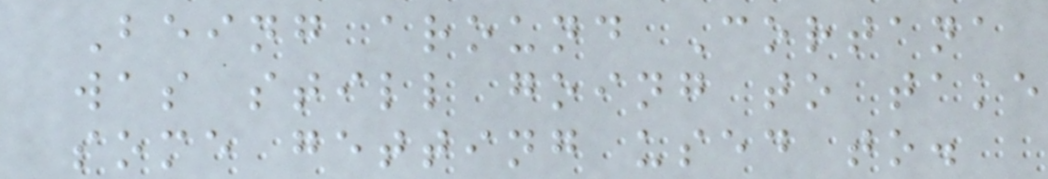Being around Cortana
was still going to take
some getting used to.
